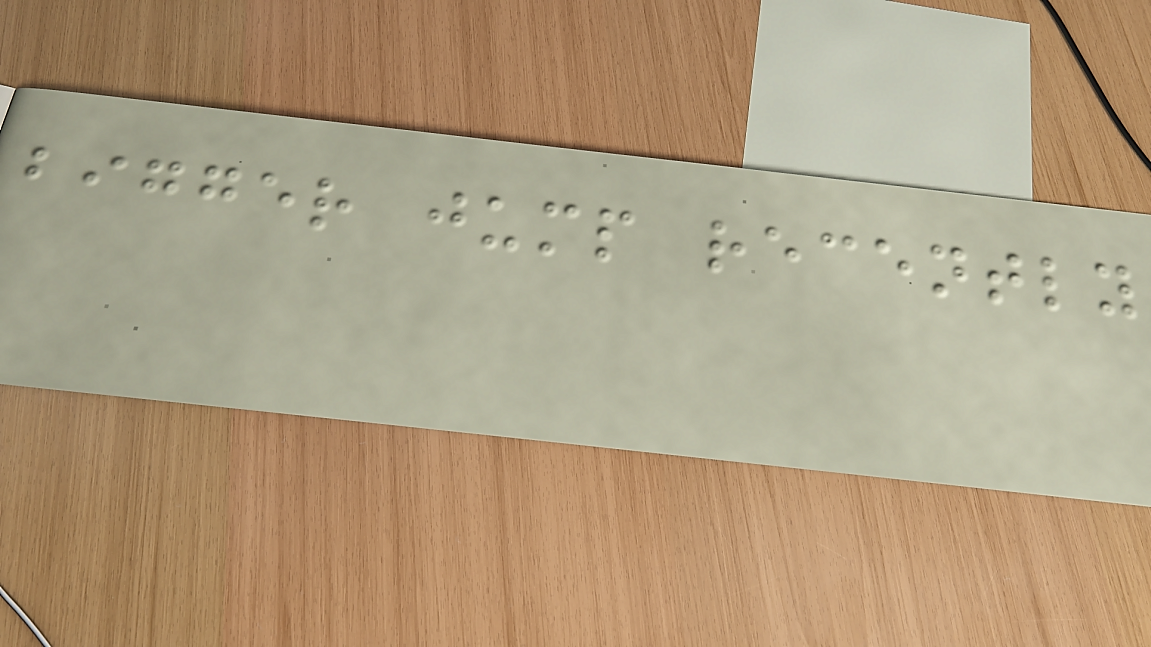bigger jump recently
